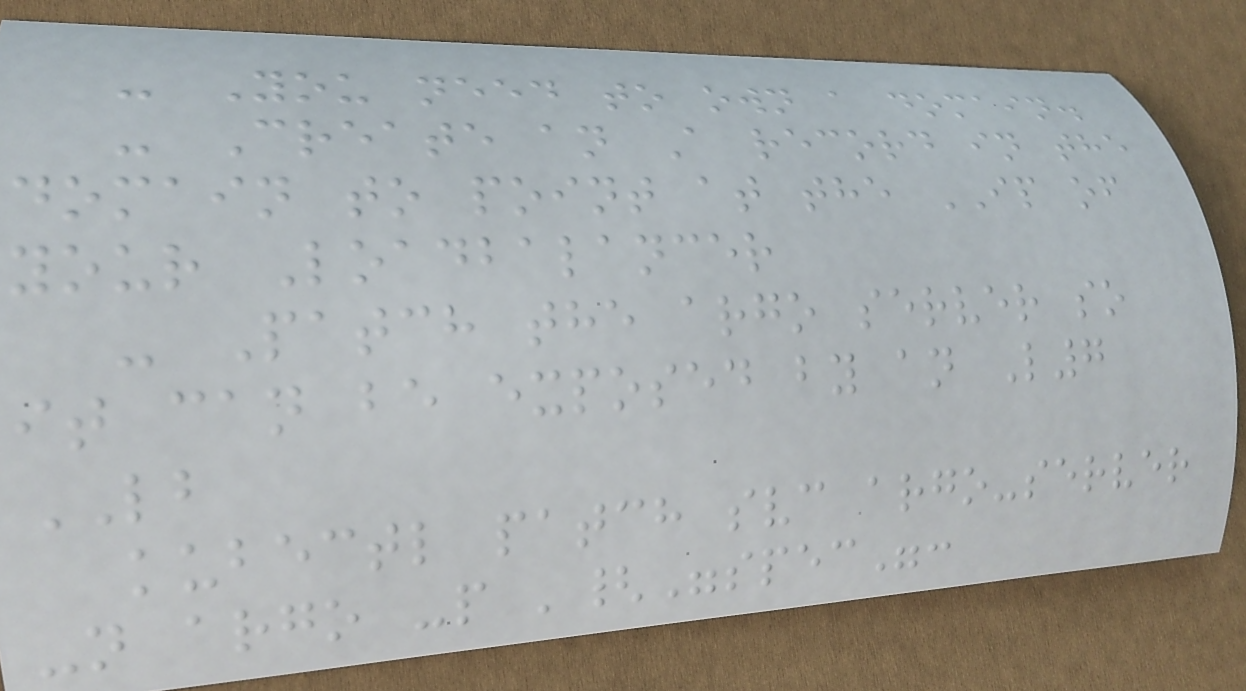- You need to own a domain.
- Create an A record in the
domain to point at the IP of
your Loadbalancer
- Patch the argo server so
it can be exposed by an L7
LB
kubectl patch svc argo-server
-n argo -p '{"spec":
